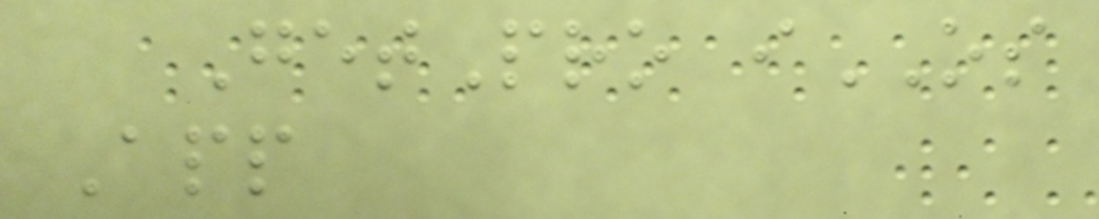GetPro iOS
App
